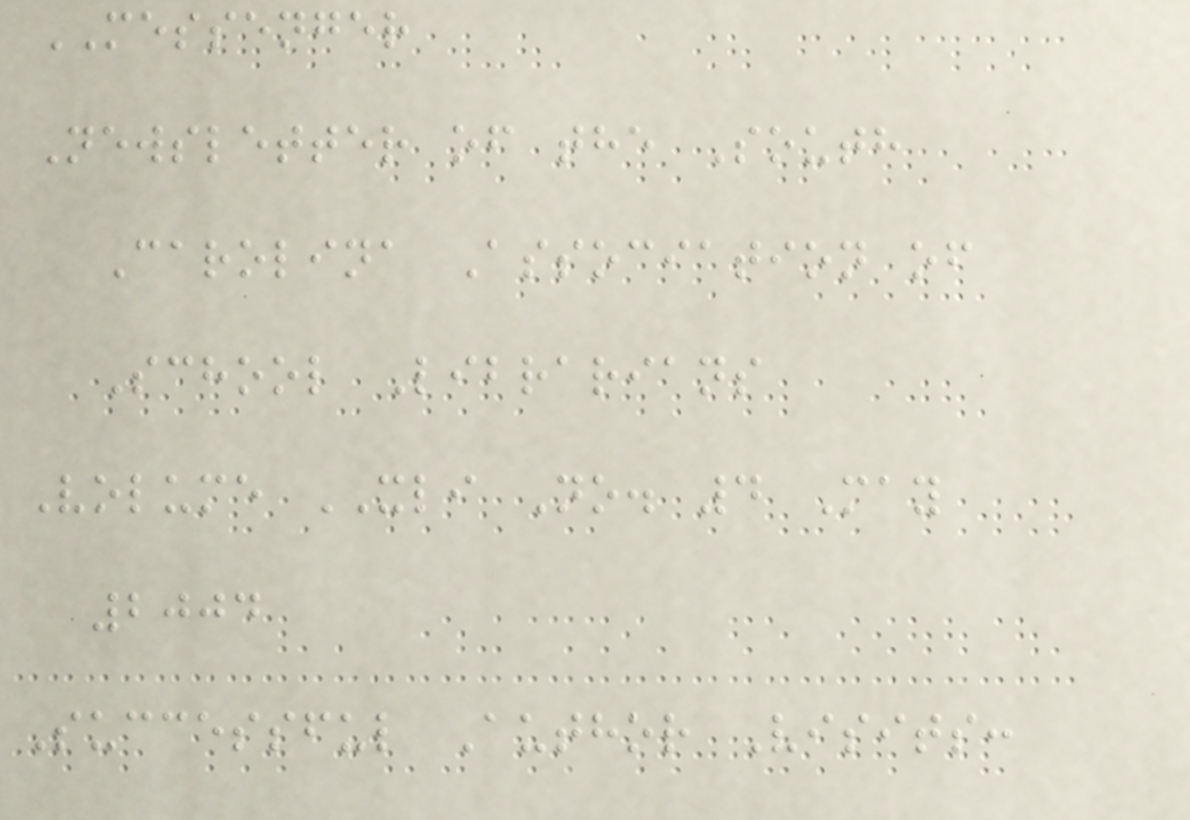MESSENGER
Newsletter of the South
Carolina Association of
School Librarians
Volume XLI No. 4 May
2004
Successful Author Visits:
